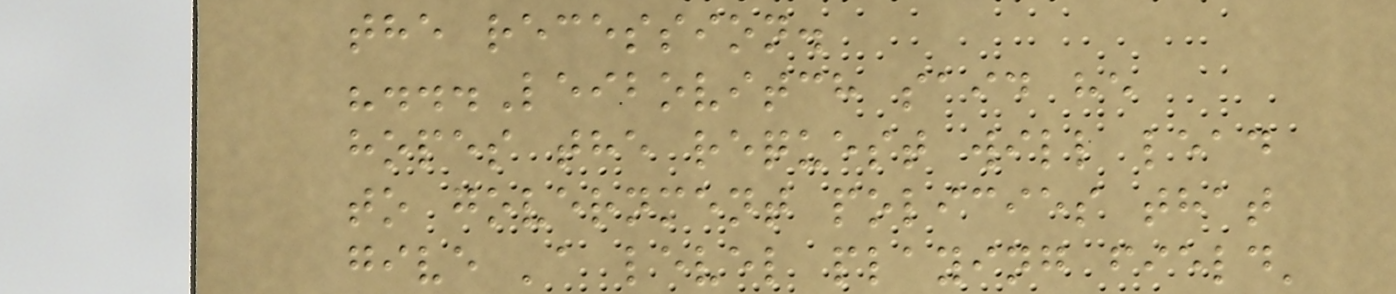the recession.
"...Leibovitch said he
hopes the request will lead
to government policies that
give 'a level playing field'
